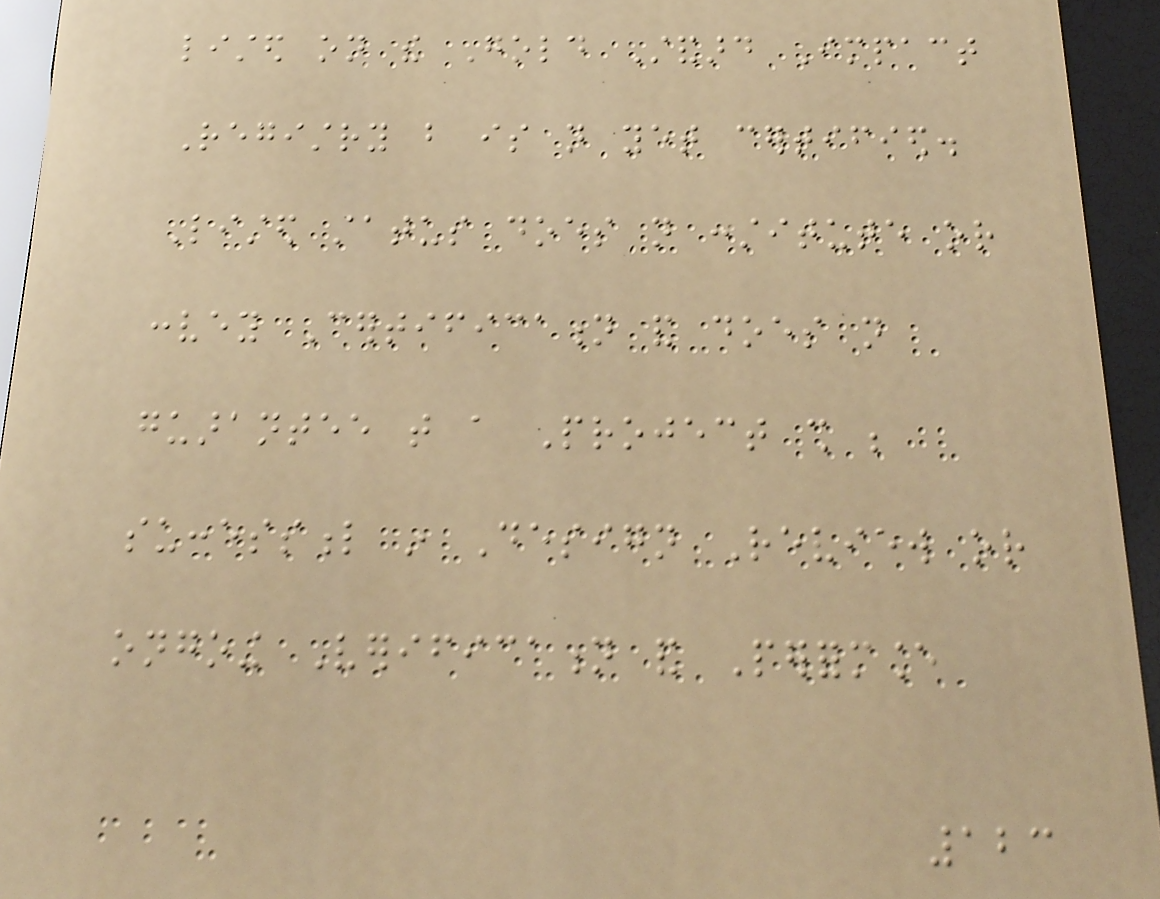listed on the Gold Standard Impact
Registry but is not yet certified.
Listed status does not constitute or
convey Certification and does not
guarantee that a Project shall be
successful in Design Review or
ongoing Verification and Performance
123
